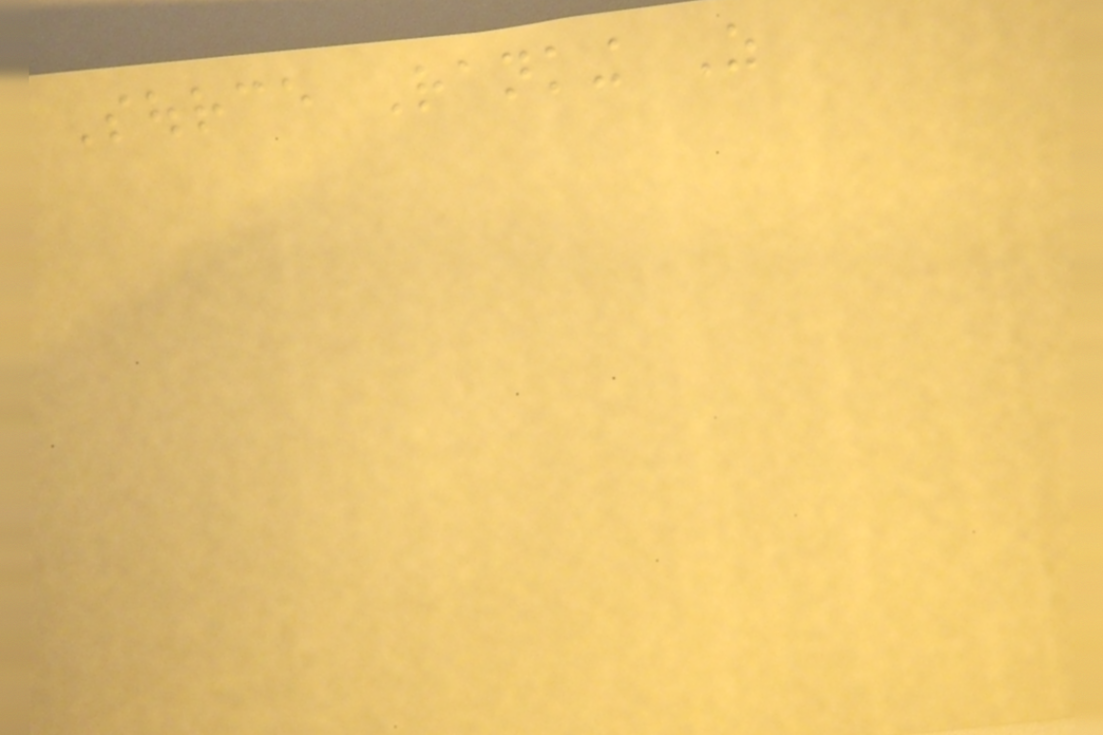Source Ranking As
